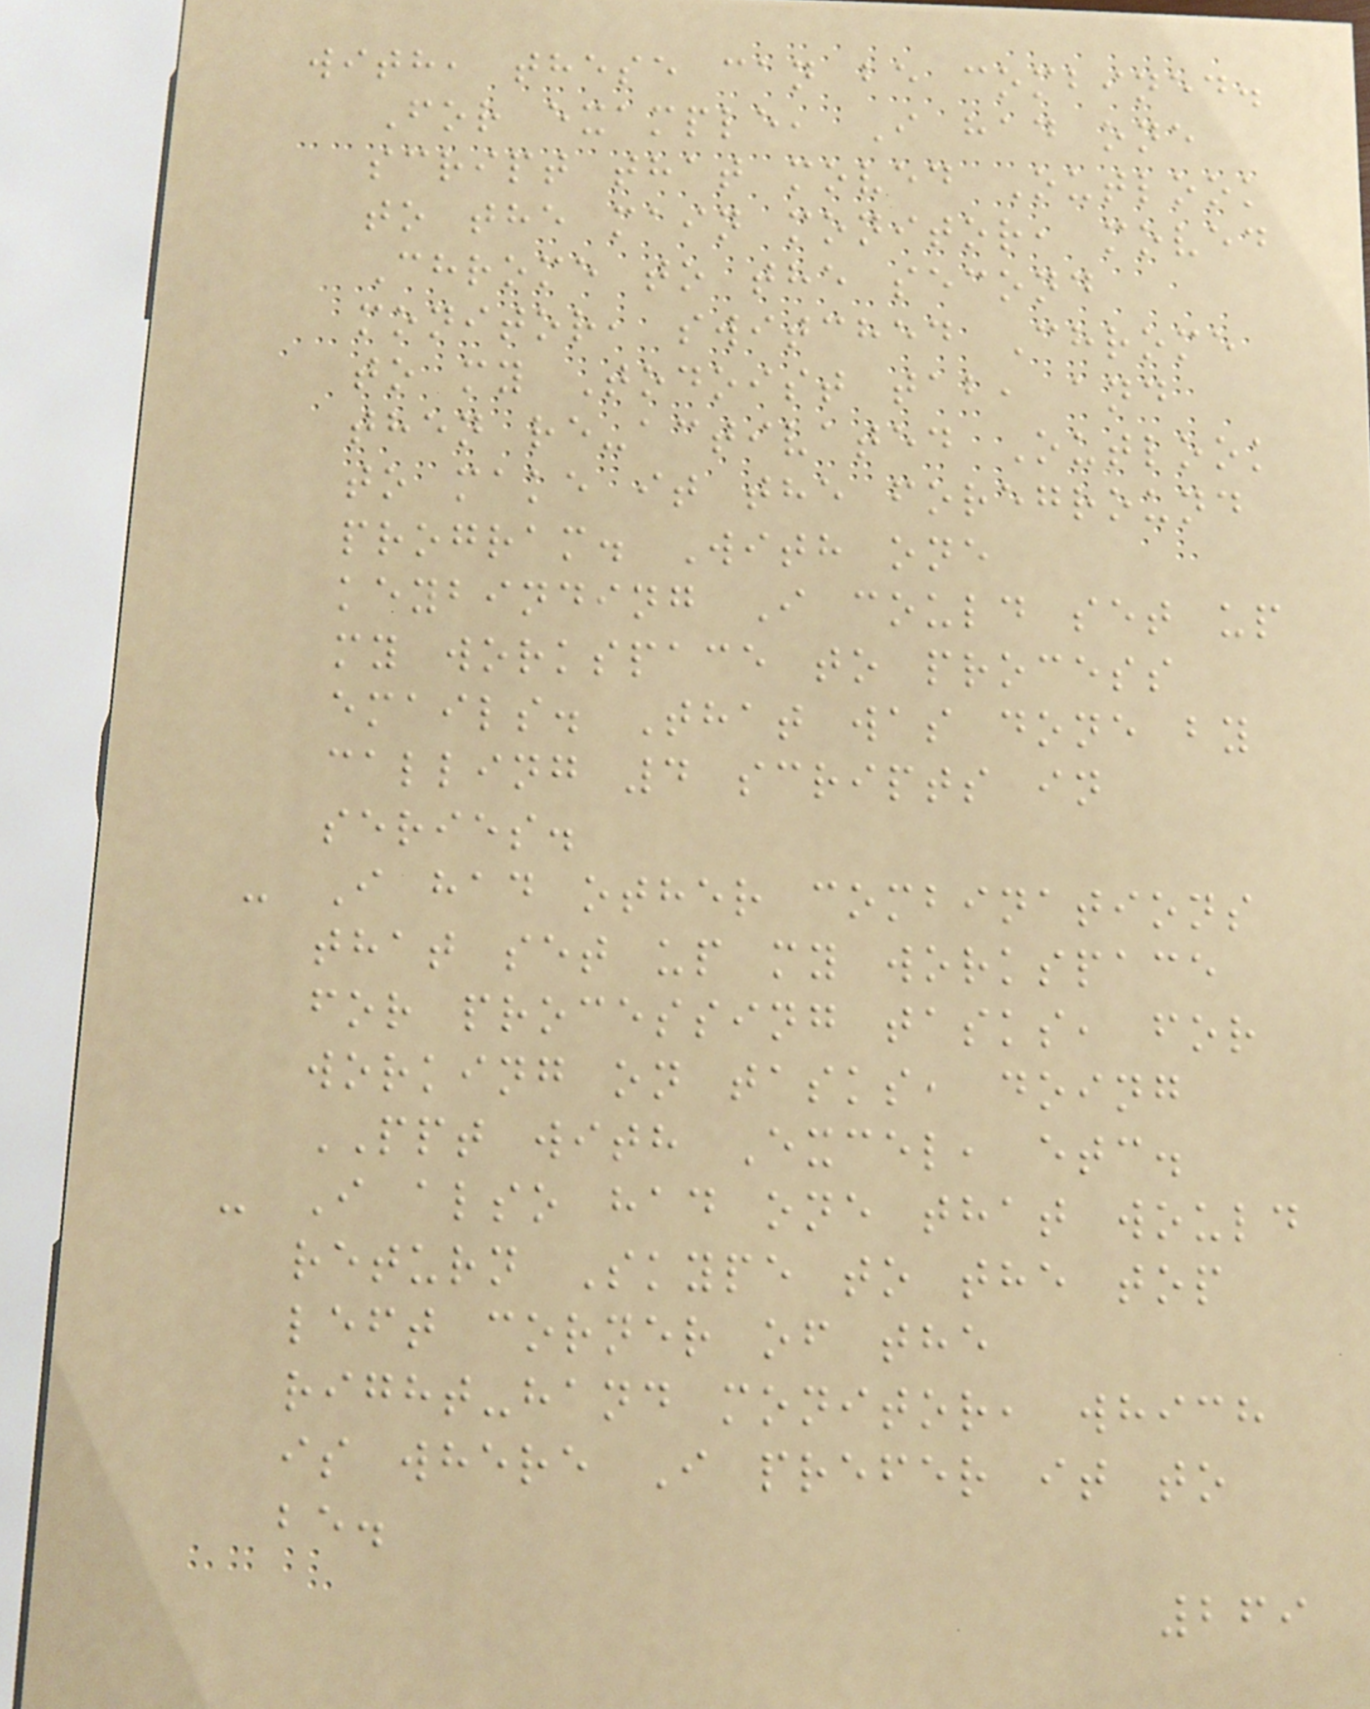with, these can be combined.
For example, I had one
script that moved Outlook
to the main monitor, moved
Chrome to the second
monitor, switched Chrome
to my Todoist tab, and
then re-activated Outlook
to make it the foreground
program. With one
keybinding I could set up
my workspace to process
emails. That was done by
calling 4 scripts in
series.
- I had other combinations
that set up my workspace
for processing tasks, for
working on tasks, doing
PPT with Excel, etc.
- I also had one that would
return Skype to the top
left corner of the
right-hand monitor, which
is where I prefer it to
be.
269
